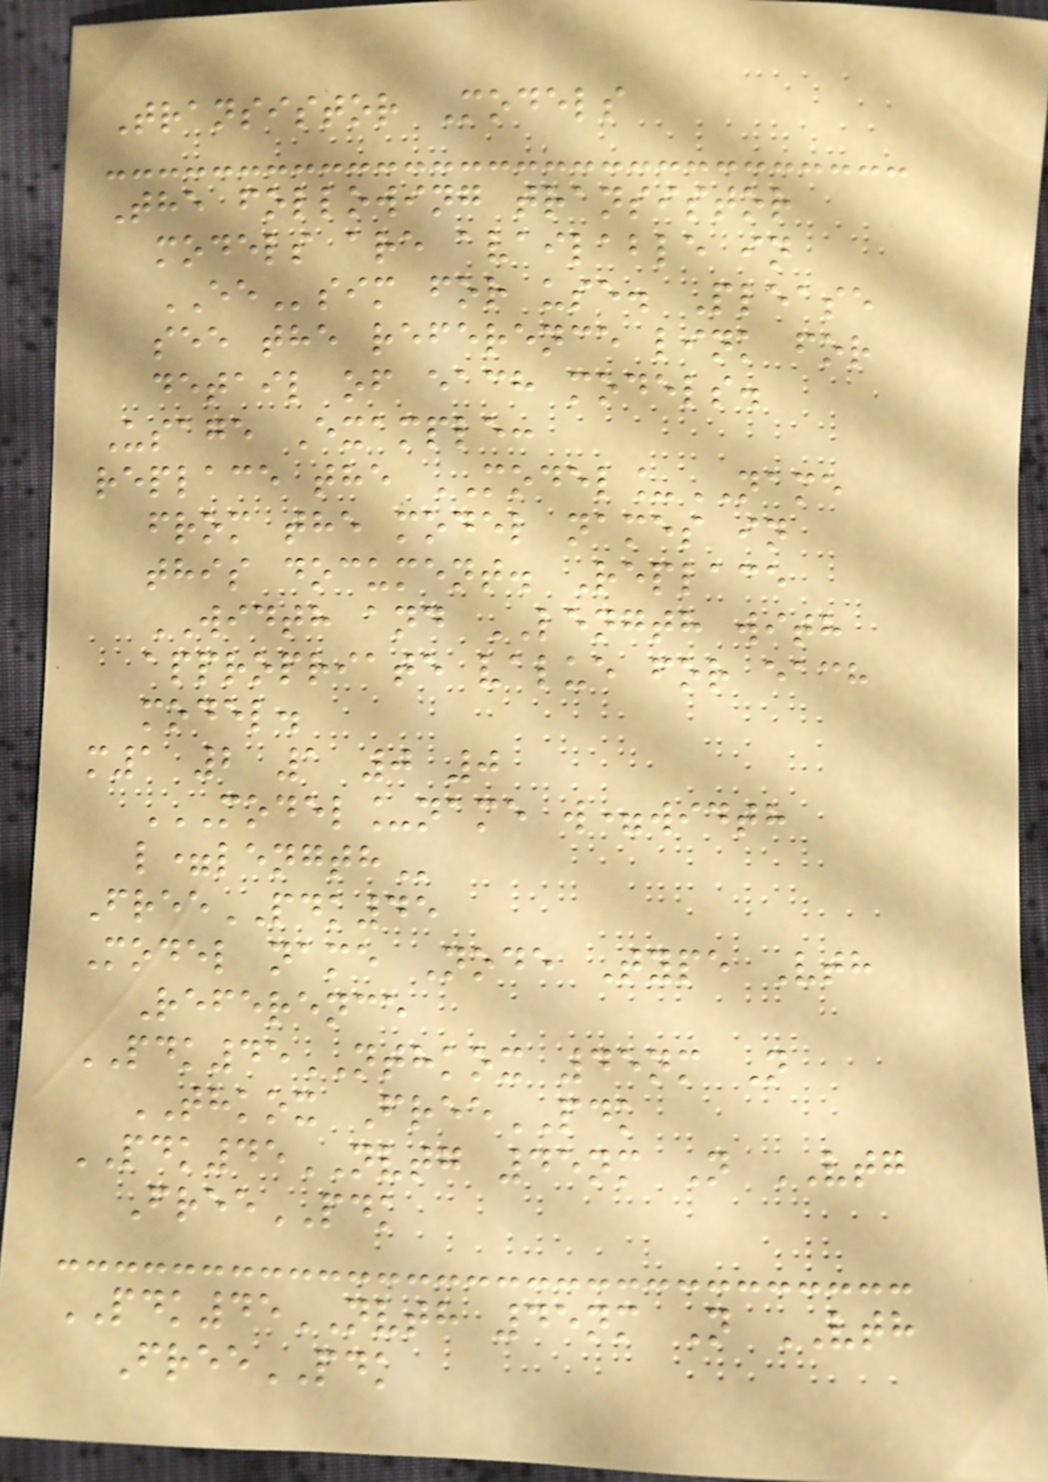Transistor Models
The following transistor
models are available in
EEsim for use. Please
see the reference link for
detail of each models.
Usage Example:
replace the MODEL_NAME
from the model names in
this document. Replace
WIDTH and LENGTH with
appropriate value for each
model.
m1 2 1 0 0
MODEL_NAME W=WIDTH
L=LENGTH
FreePDK45
Model name Node Type Vth
Reference
PDK45NTHKOX 45nm N
THKOX FreePDK
PDK45NVTG 45nm N VTG
FreePDK
PDK45NVTH 45nm N VTH
FreePDK
